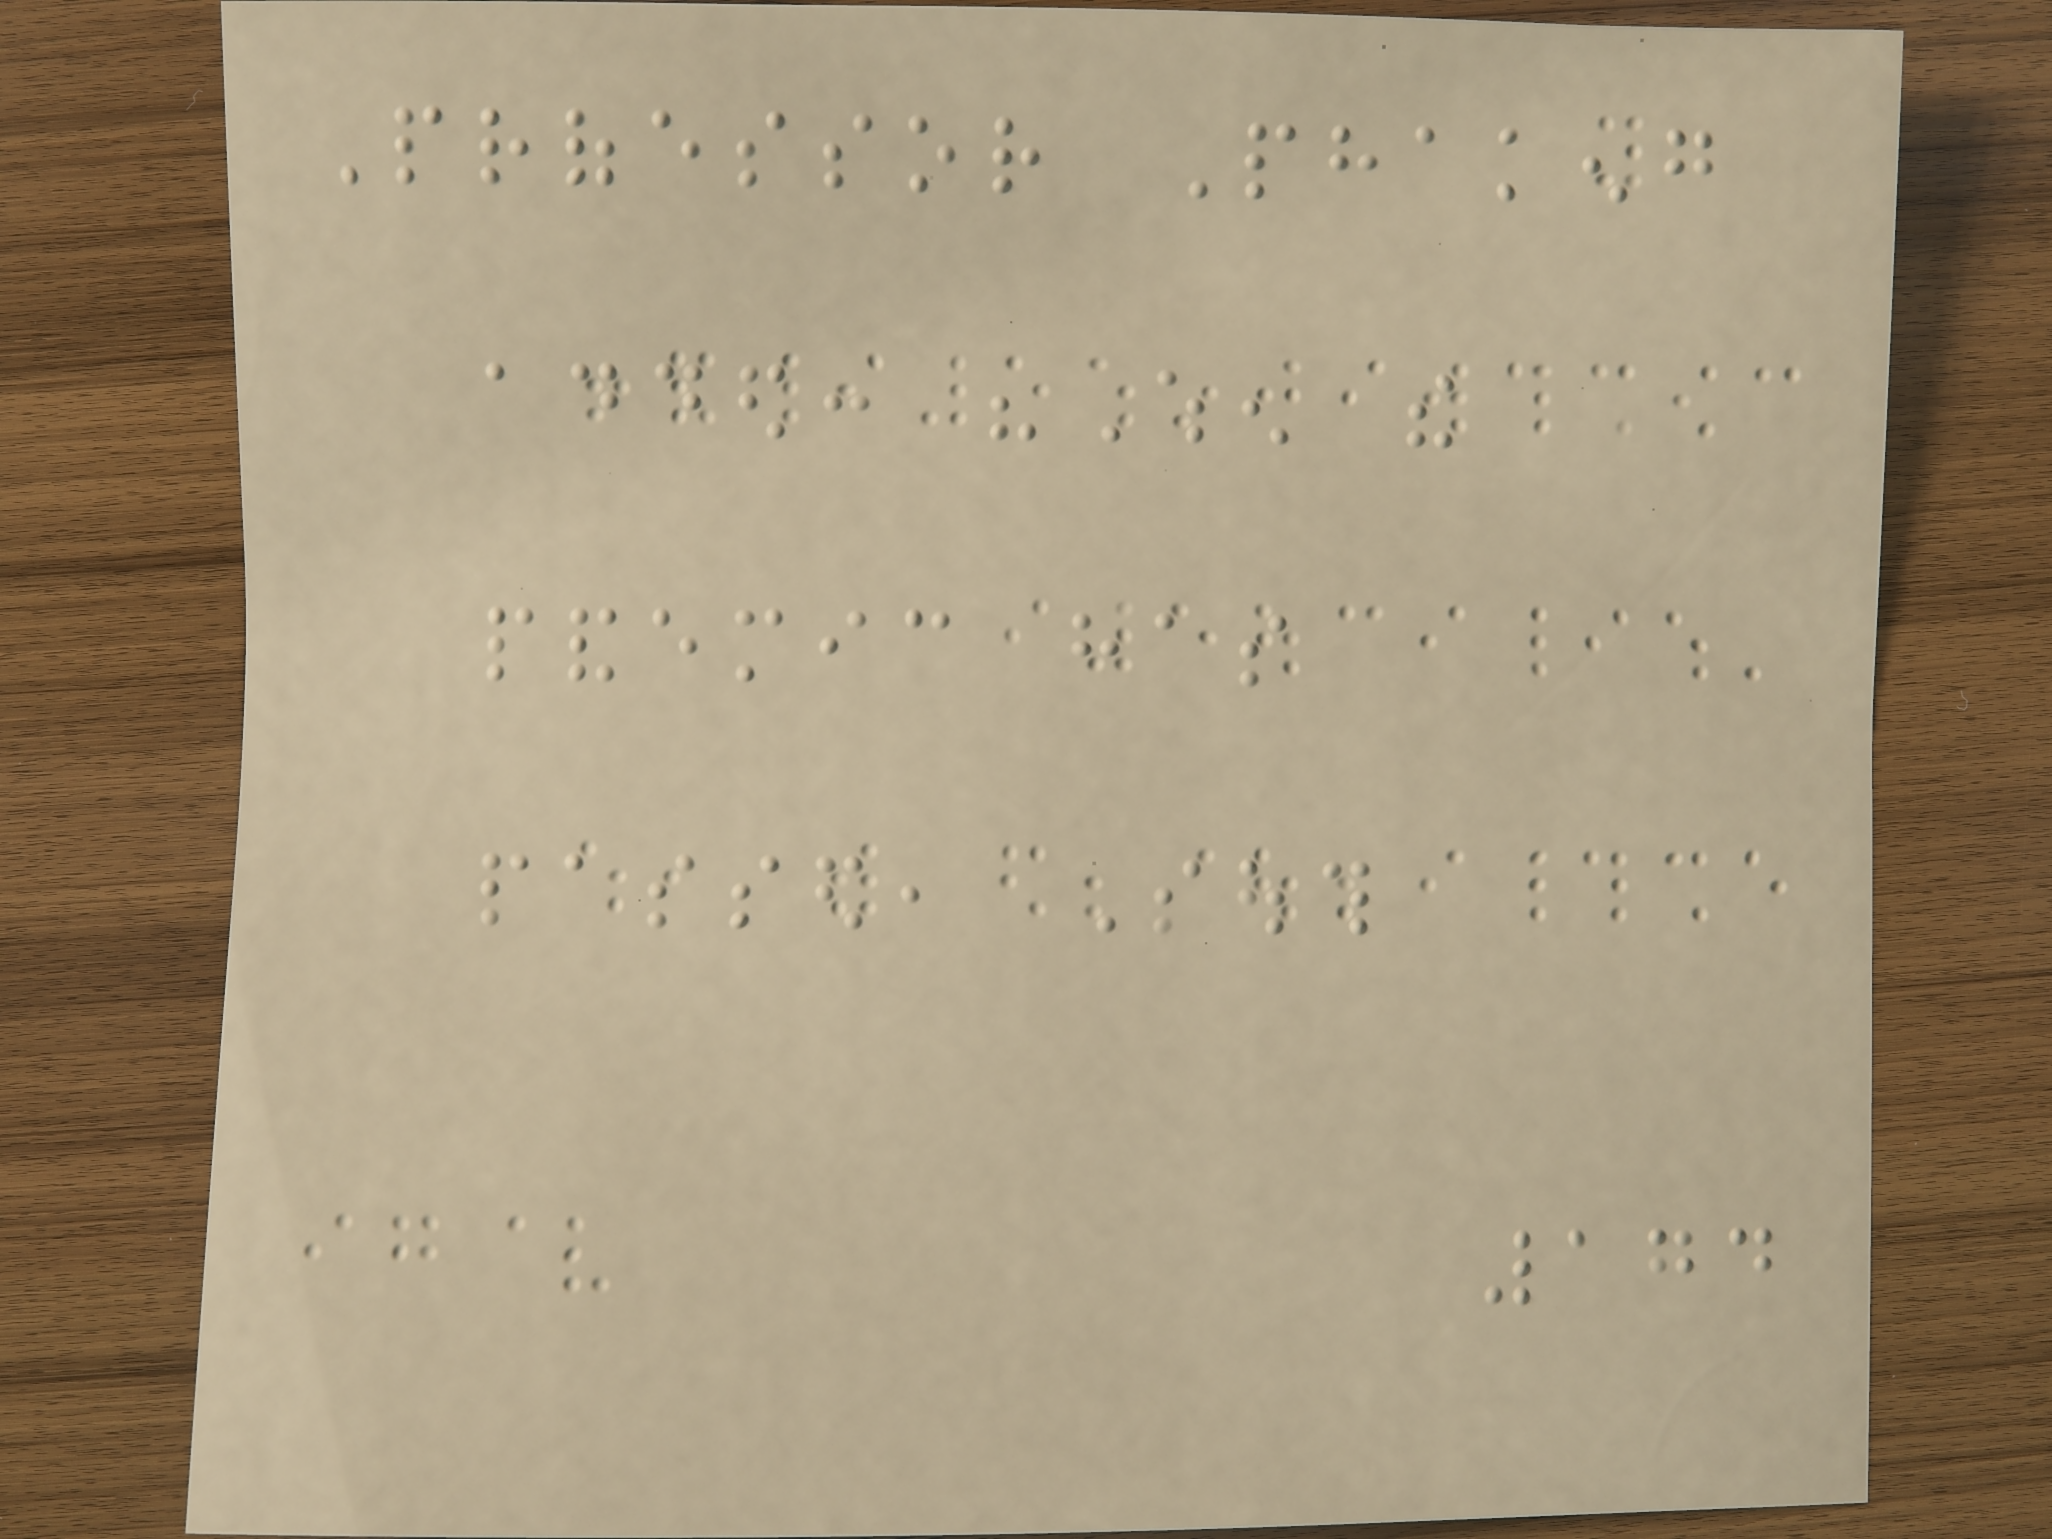Professor Phakeng
added: "When the
pandemic has
passed, South
174
